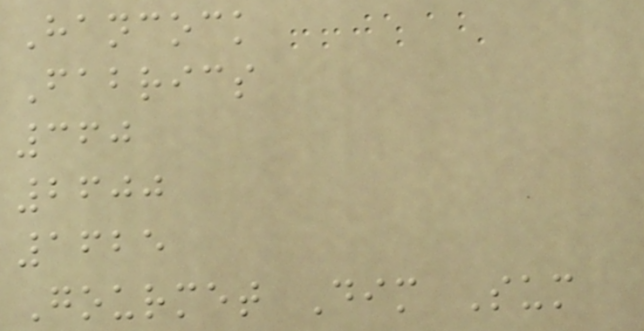Hancock
Fabrics
360
2600
1625
Gourmet Dim Sum
